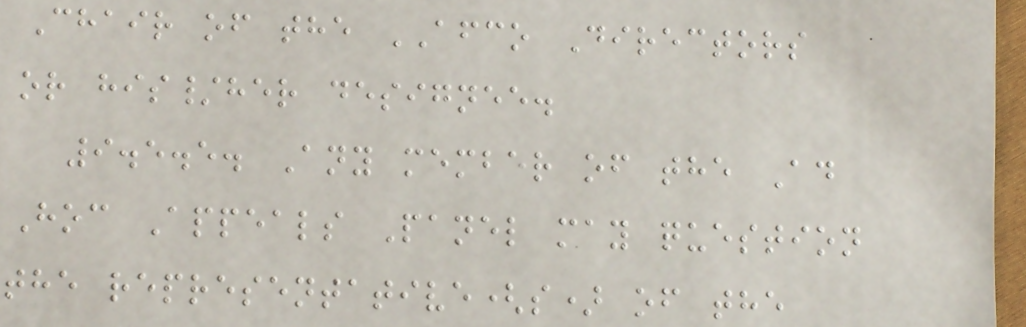Chair of the AFCO Directors
or his/her designee.
9.5.5. Any member of the Ad
Hoc Appeals Panel may question
the representative(s) of the
